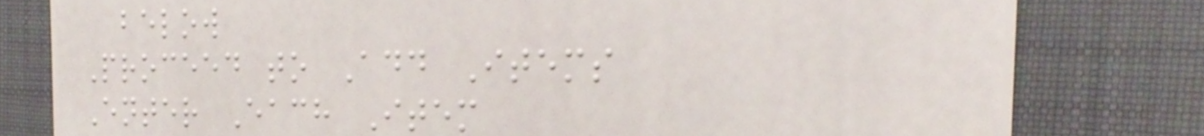below
Proceed to Add Items
Enter Each Item
